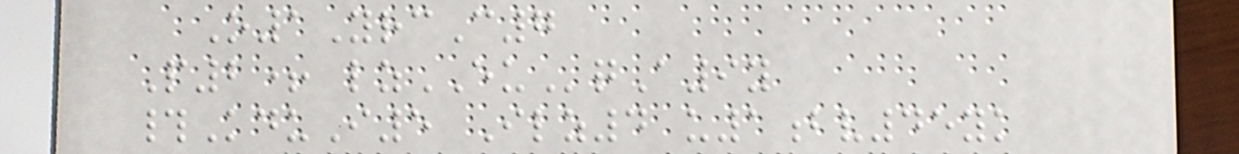O1YrcC7
P2+ lzEUqA9y
#KduI5 Ilz4 u1bv45yk
